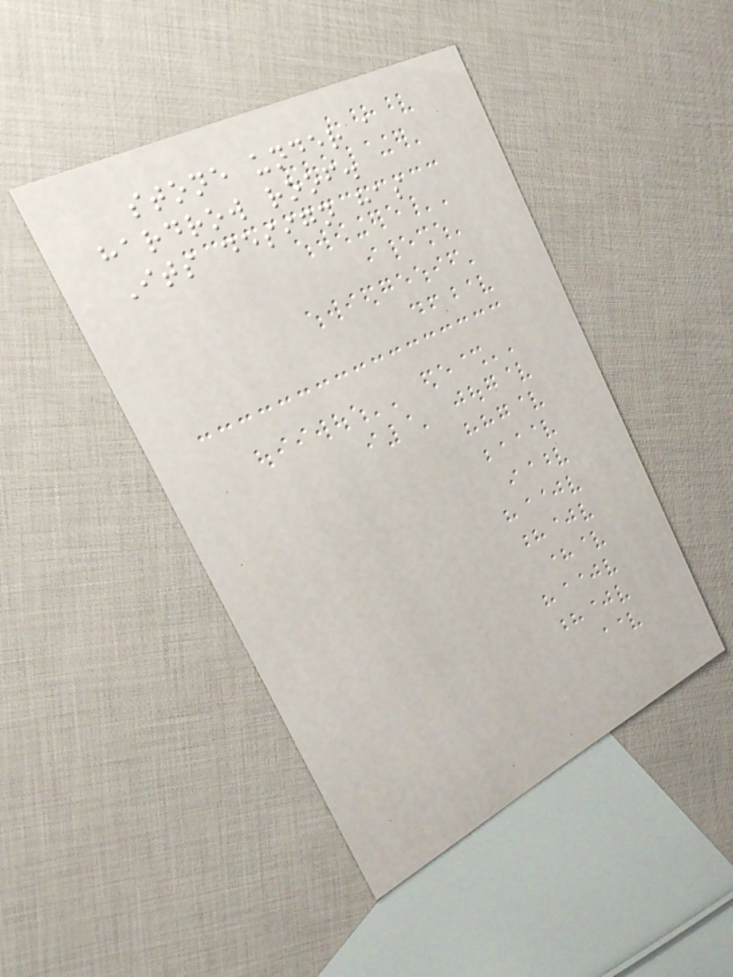stone under a
hardrow roof.
Its design has
